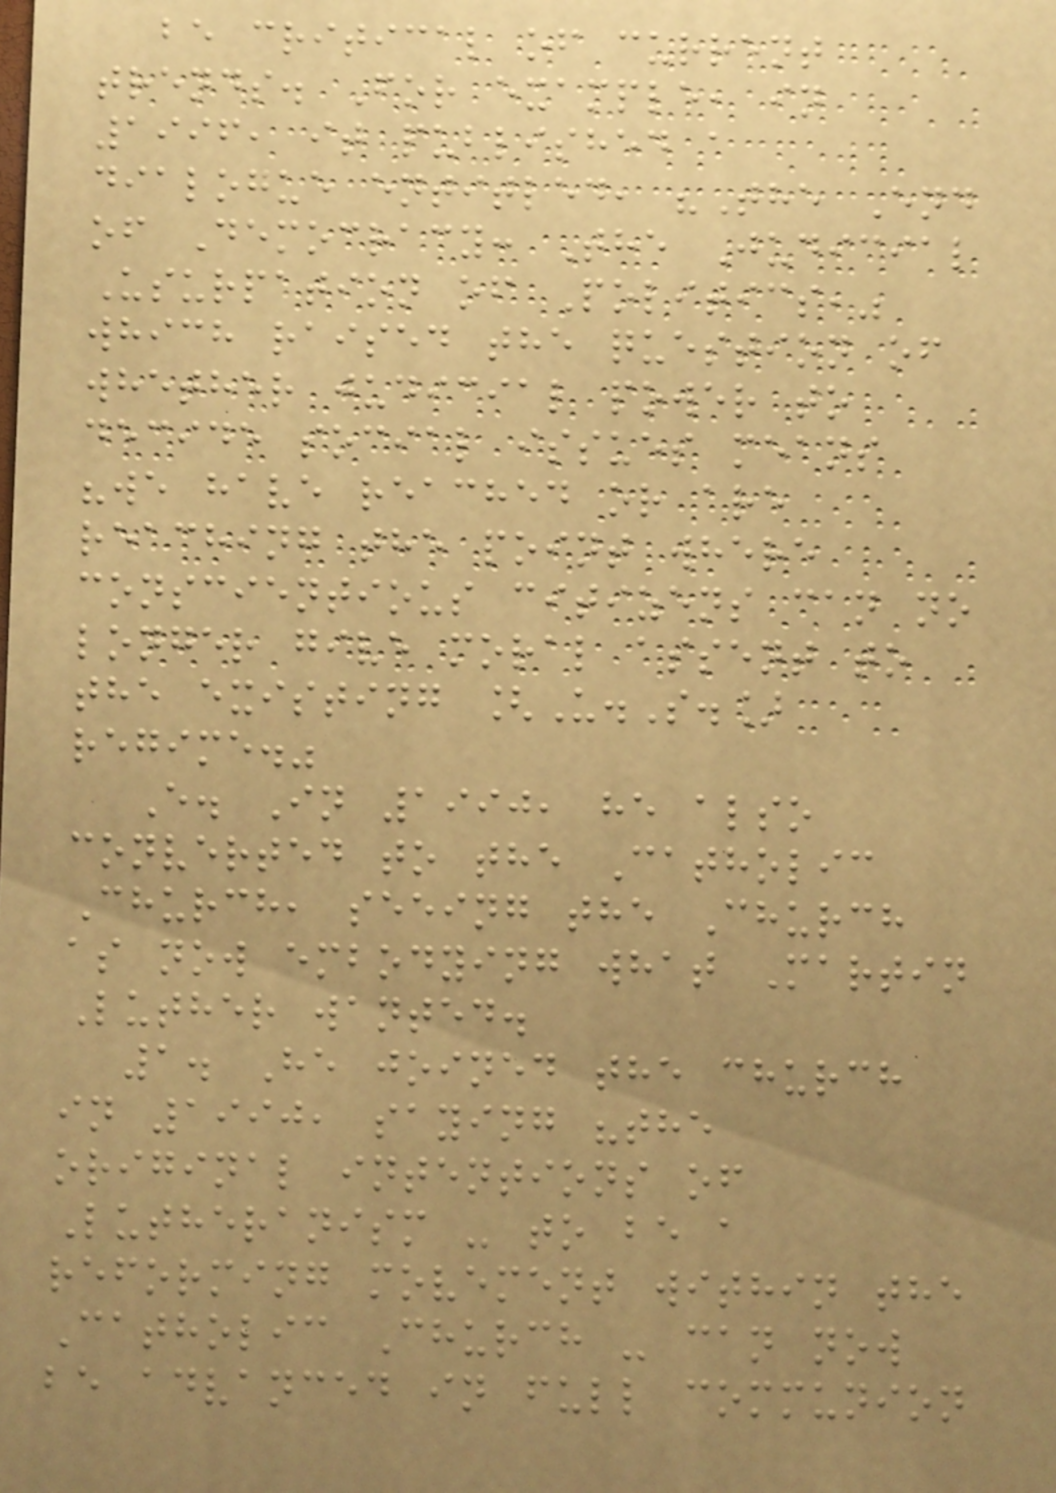be critical of current
trends. For example, in
1996, it published a
dialogue entitled, "The End
of Democracy: The Judicial
Usurpation of Politics,"
which raised the question of
whether judicial power to
decide social issues means
"we have reached or are
reaching the point where
conscientious citizens can no
longer give moral assent to
the existing [U.S.]
regime."
E. In 1990, he also
converted to the Catholic
Church, seeing the Church
as now embodying what Martin
Luther wanted.
1. He joined the church
in 1990, saying "the
original intentions of
Lutheranism - to be a
reforming movement within the
Catholic Church - can now
be advanced in full communion
